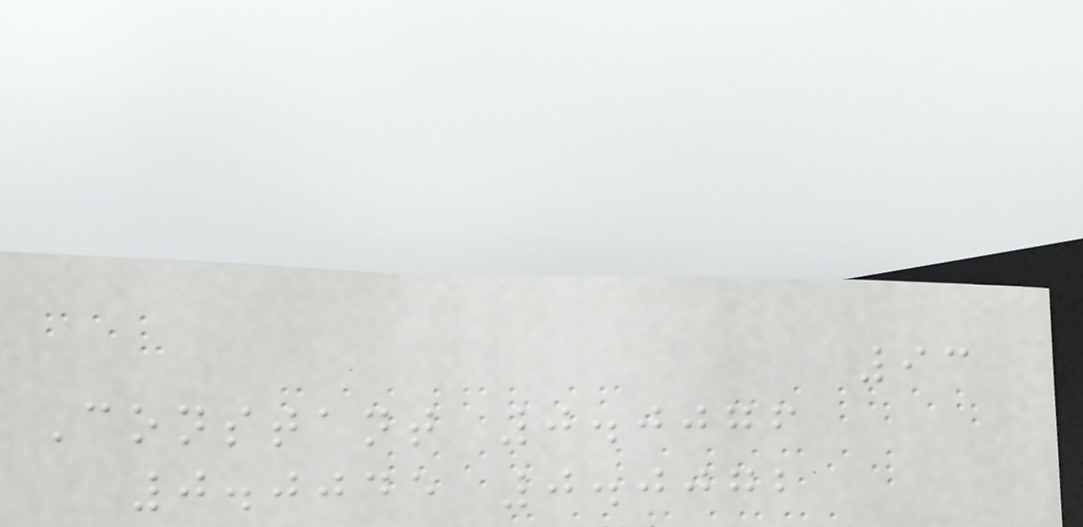93
Constant 0.0076
0.0045 0.0072
